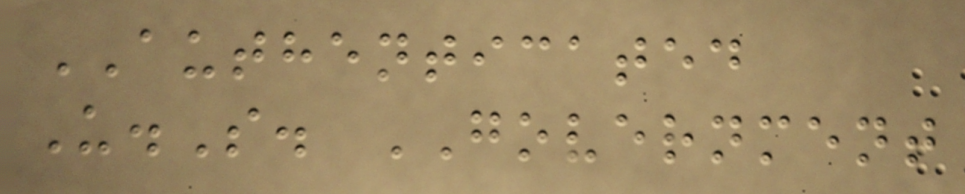AUTHENTICATED
U.S. GOVERNMENT
